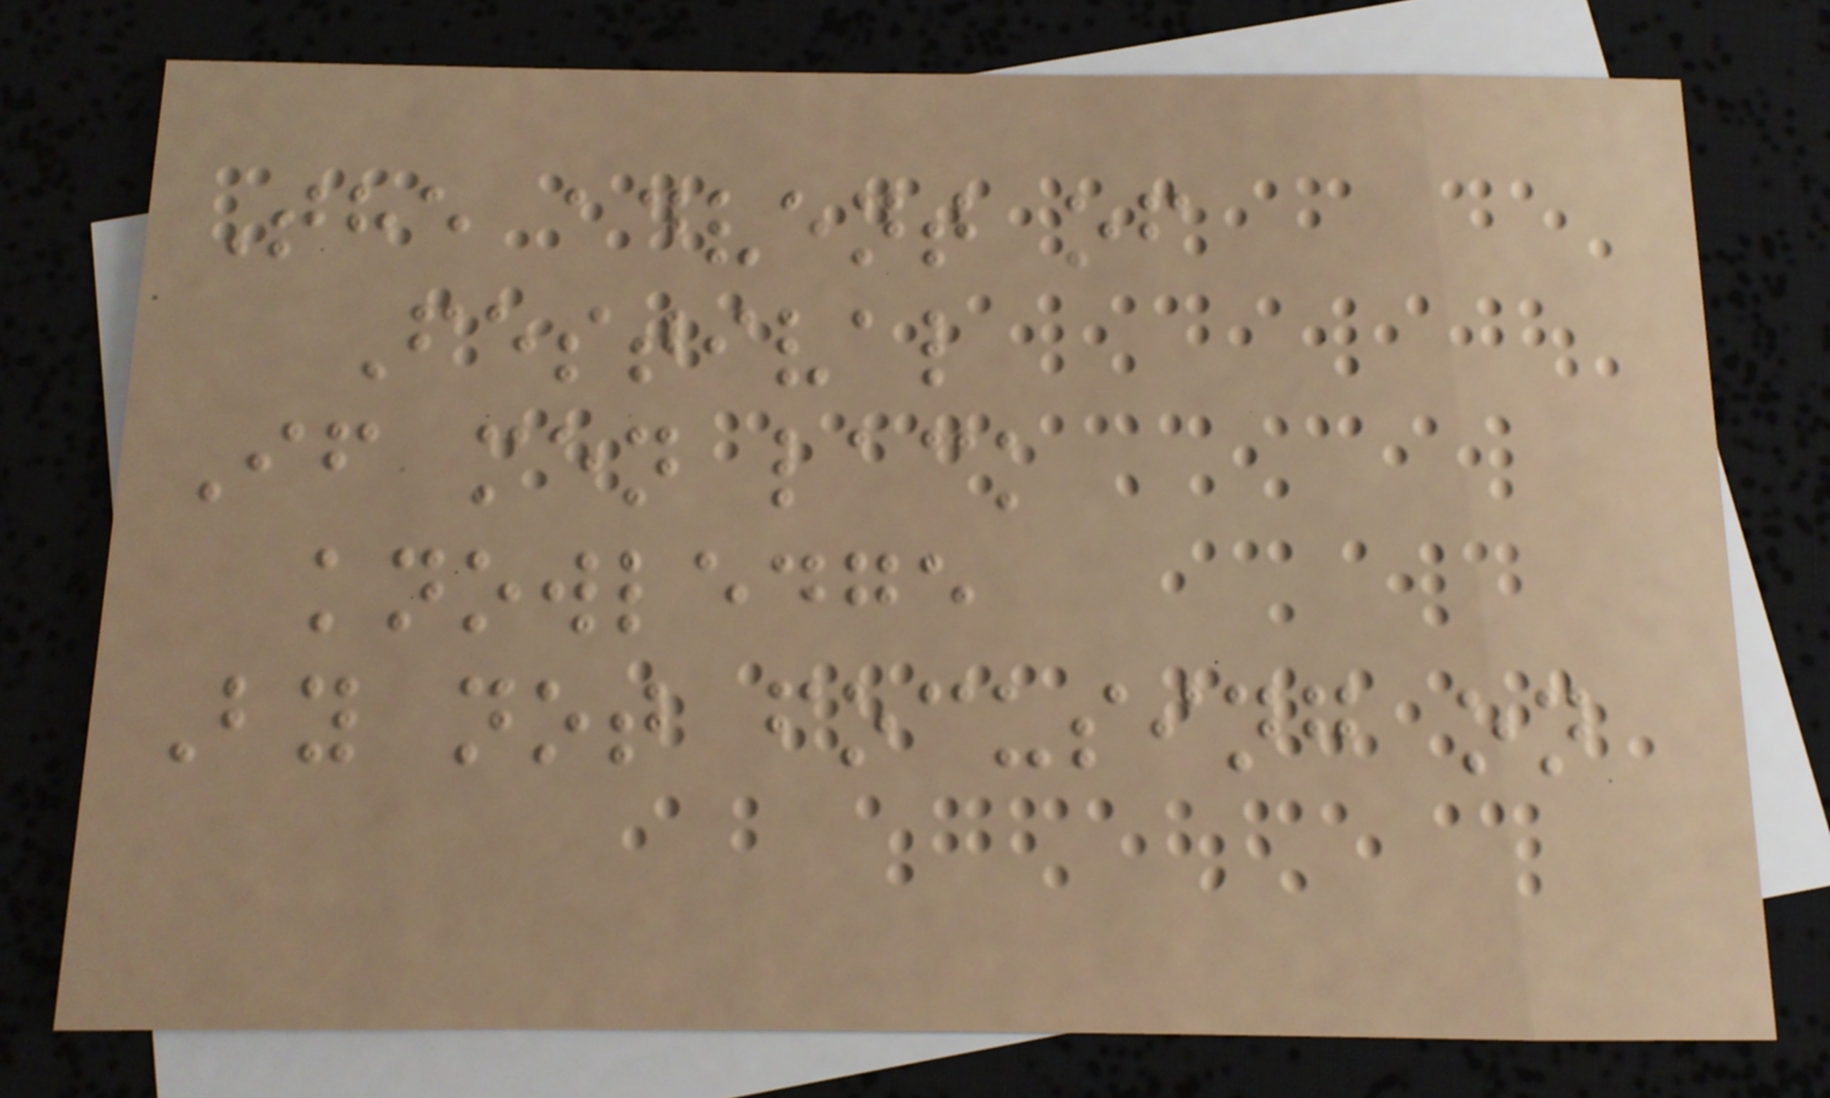The advent of
Festival
If men lack
knowledge
By not focusing on
